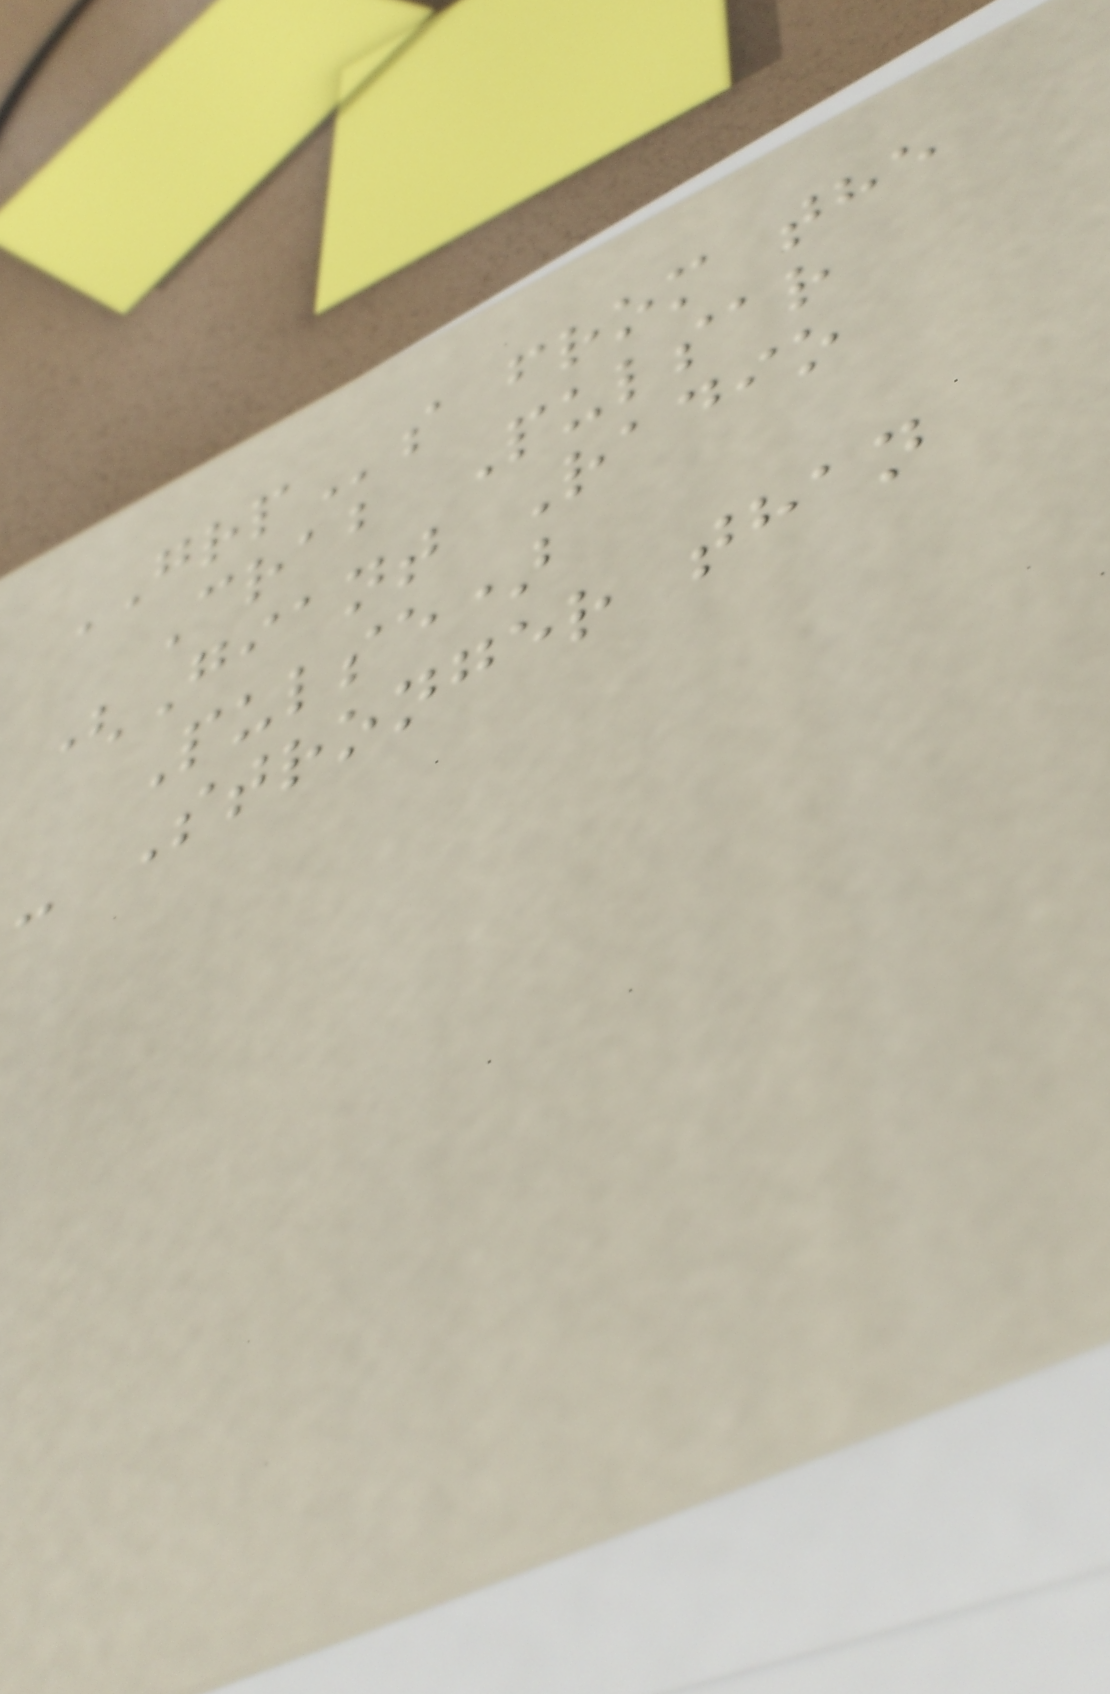GRPs from the
Crab Pulsar
(Giant Radio
Pulse)
- Stronger than
